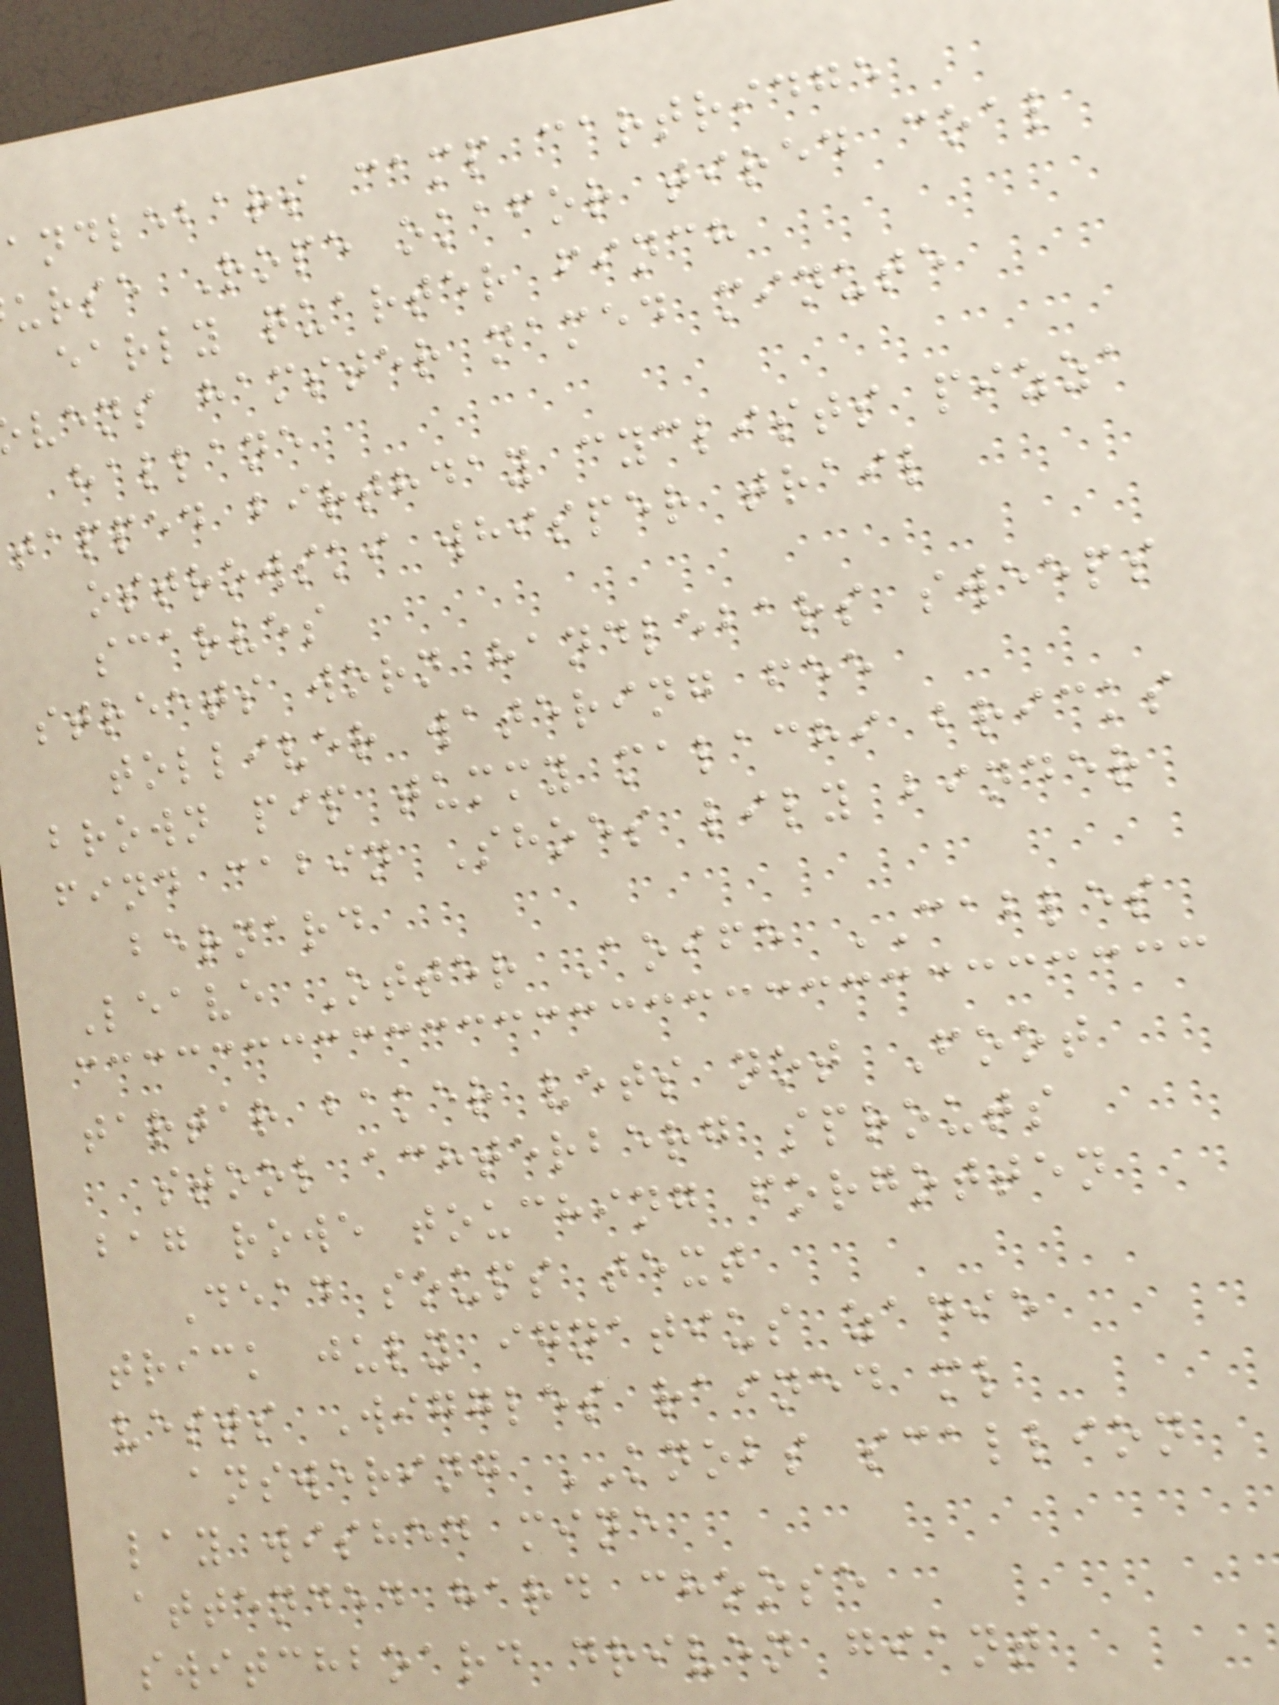andlebars camp cartridge
urse Rope okafor tired coal
early quarter finch
vens hamster named minute
hallane
tapped birthday cyclists pizza
ostrowski whisper trail
scarves
streets worn handlebars sweeps
tolliver watering fee
brown pip tummy malachi bricks
find cabin Shoes lily binder
bernard
Leave Otter Aoife CABLES
tartar baker vets not Foot
stool achterberg sprouts
bag rowe touching forgotten
Dead soups text
trick july ignatius zadie
vests Wiggles rained ml
answering KNOBS scallion
lay wished mine
attended hard choose
switchboard driven giant
